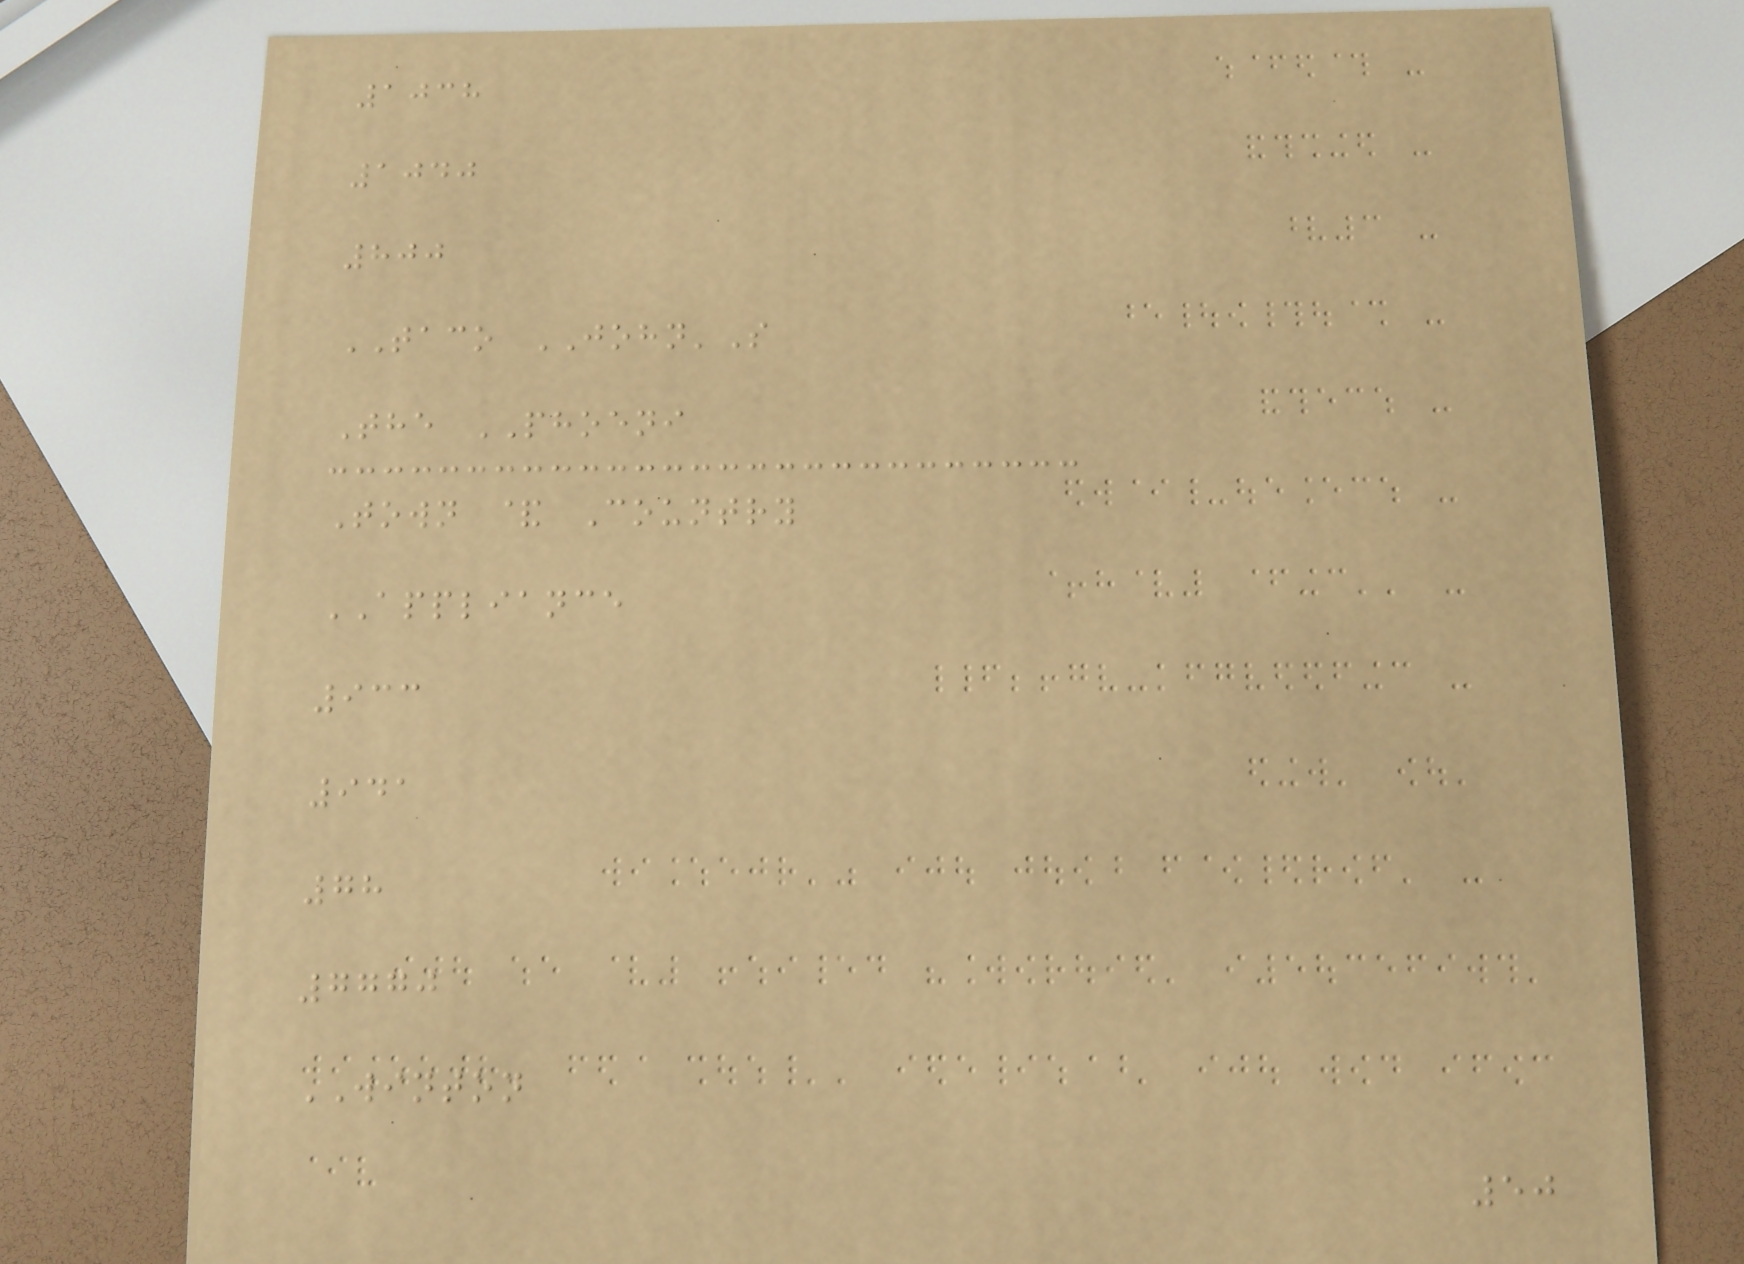1038
1040
800
TACO JOHN'S
The PHOENI
Town & Country
APPLIANCE
933
941
78
7770
WINTON
50
